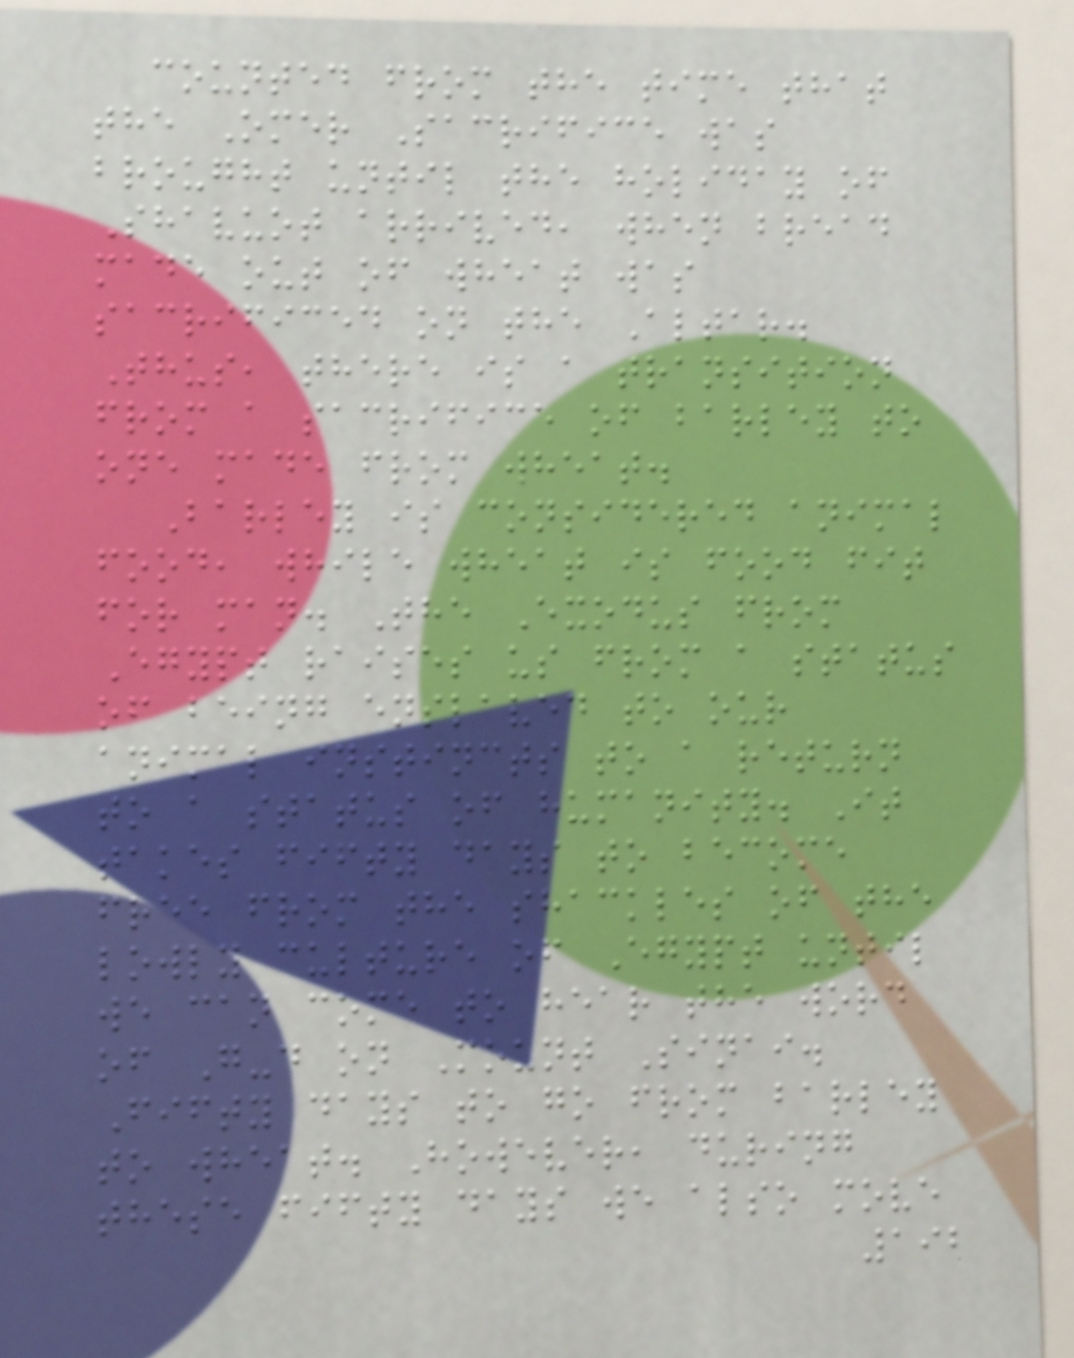counted from the time that
the Omer Sacrifice was
brought until the holiday of
Shavuot arrived, when bread
made out of wheat was
sacrificed on the Altar.
Thus, there is a transition
from a sacrifice of barley to
one made from wheat.
Barley is considered animal
food, while wheat is food fit
for man. The Exodus from
Egypt raises us from a status
of being enslaved to our
animal instincts to a return
to a status of humanity. It
takes fifty days to become
free from the shackles of the
lowly culture of Egypt until
we can come to hear the word
of G-d on Mount Sinai.
Fifty days to go from barley
to wheat. However, during
these fifty days we also move
192
